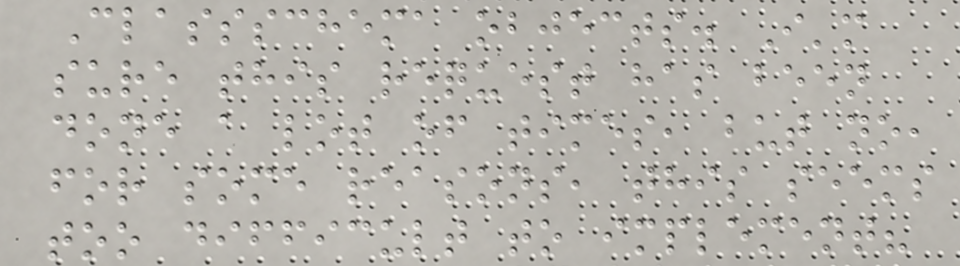Classschema objects. I'm
sure this request has been
done a lot of times, but no,
for some reasons, this seems
too difficult to implement?
